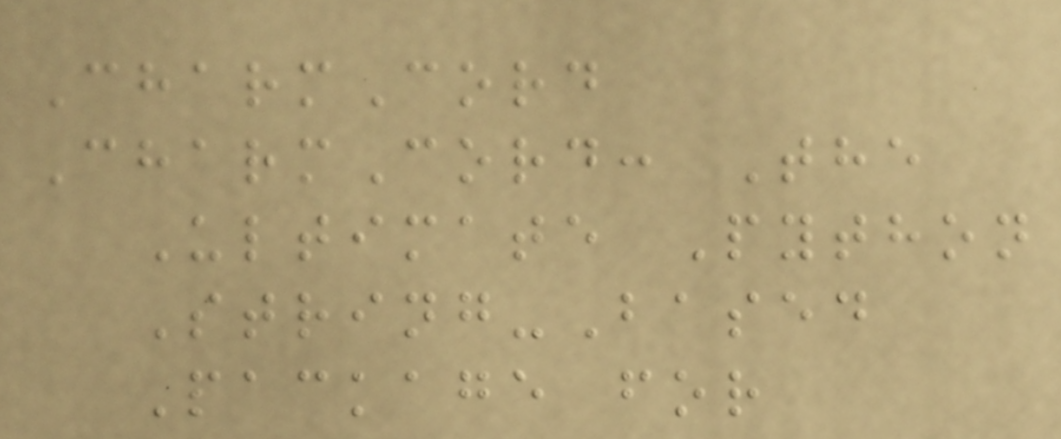CharmCord
CharmCord: The
Ultimate Python
String-Based
Package for
